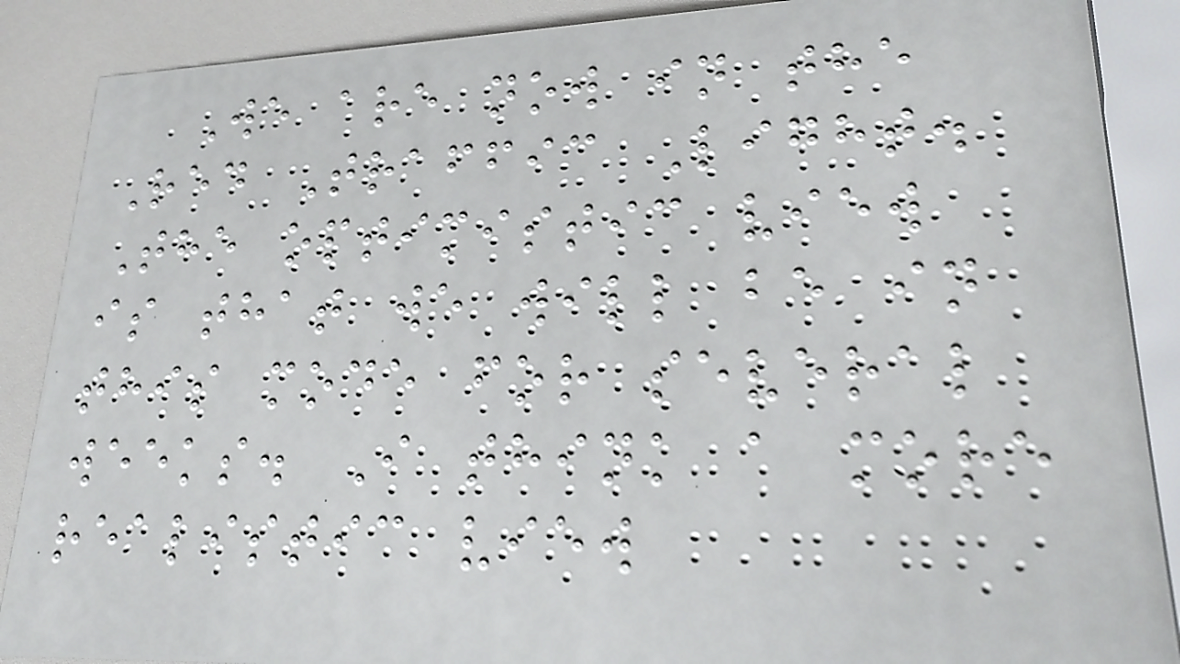We are now in the
Red Traffic Light.
The optimistic view
is that we will be in
this mode for several
weeks. I think a more
realistic view
